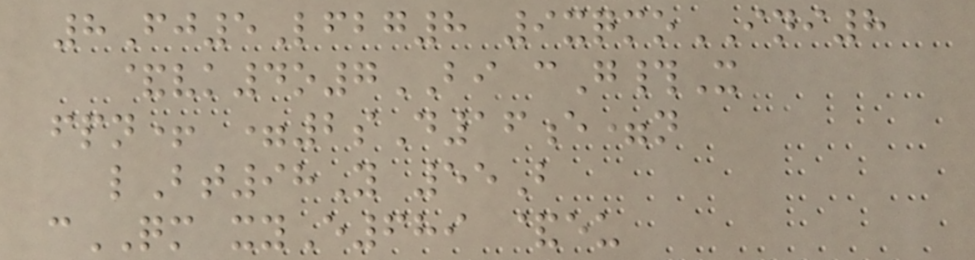8Fj5Lfbg8 9xqmoINI8
&vk4o7BI cG#X
fpn+ =2sD16e=n
lBt98Y 55B
cQM xyE689 &eu
